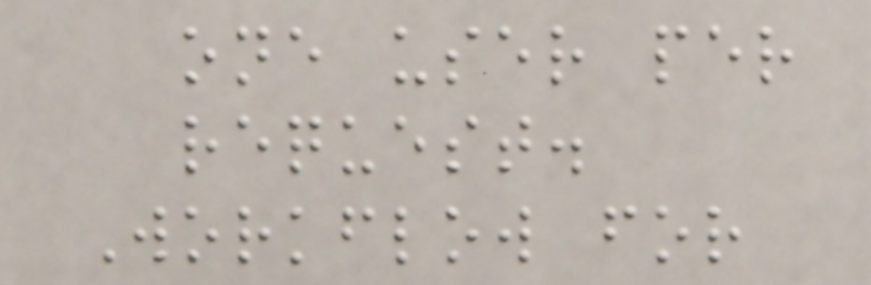one user per
request.
Workflow for
